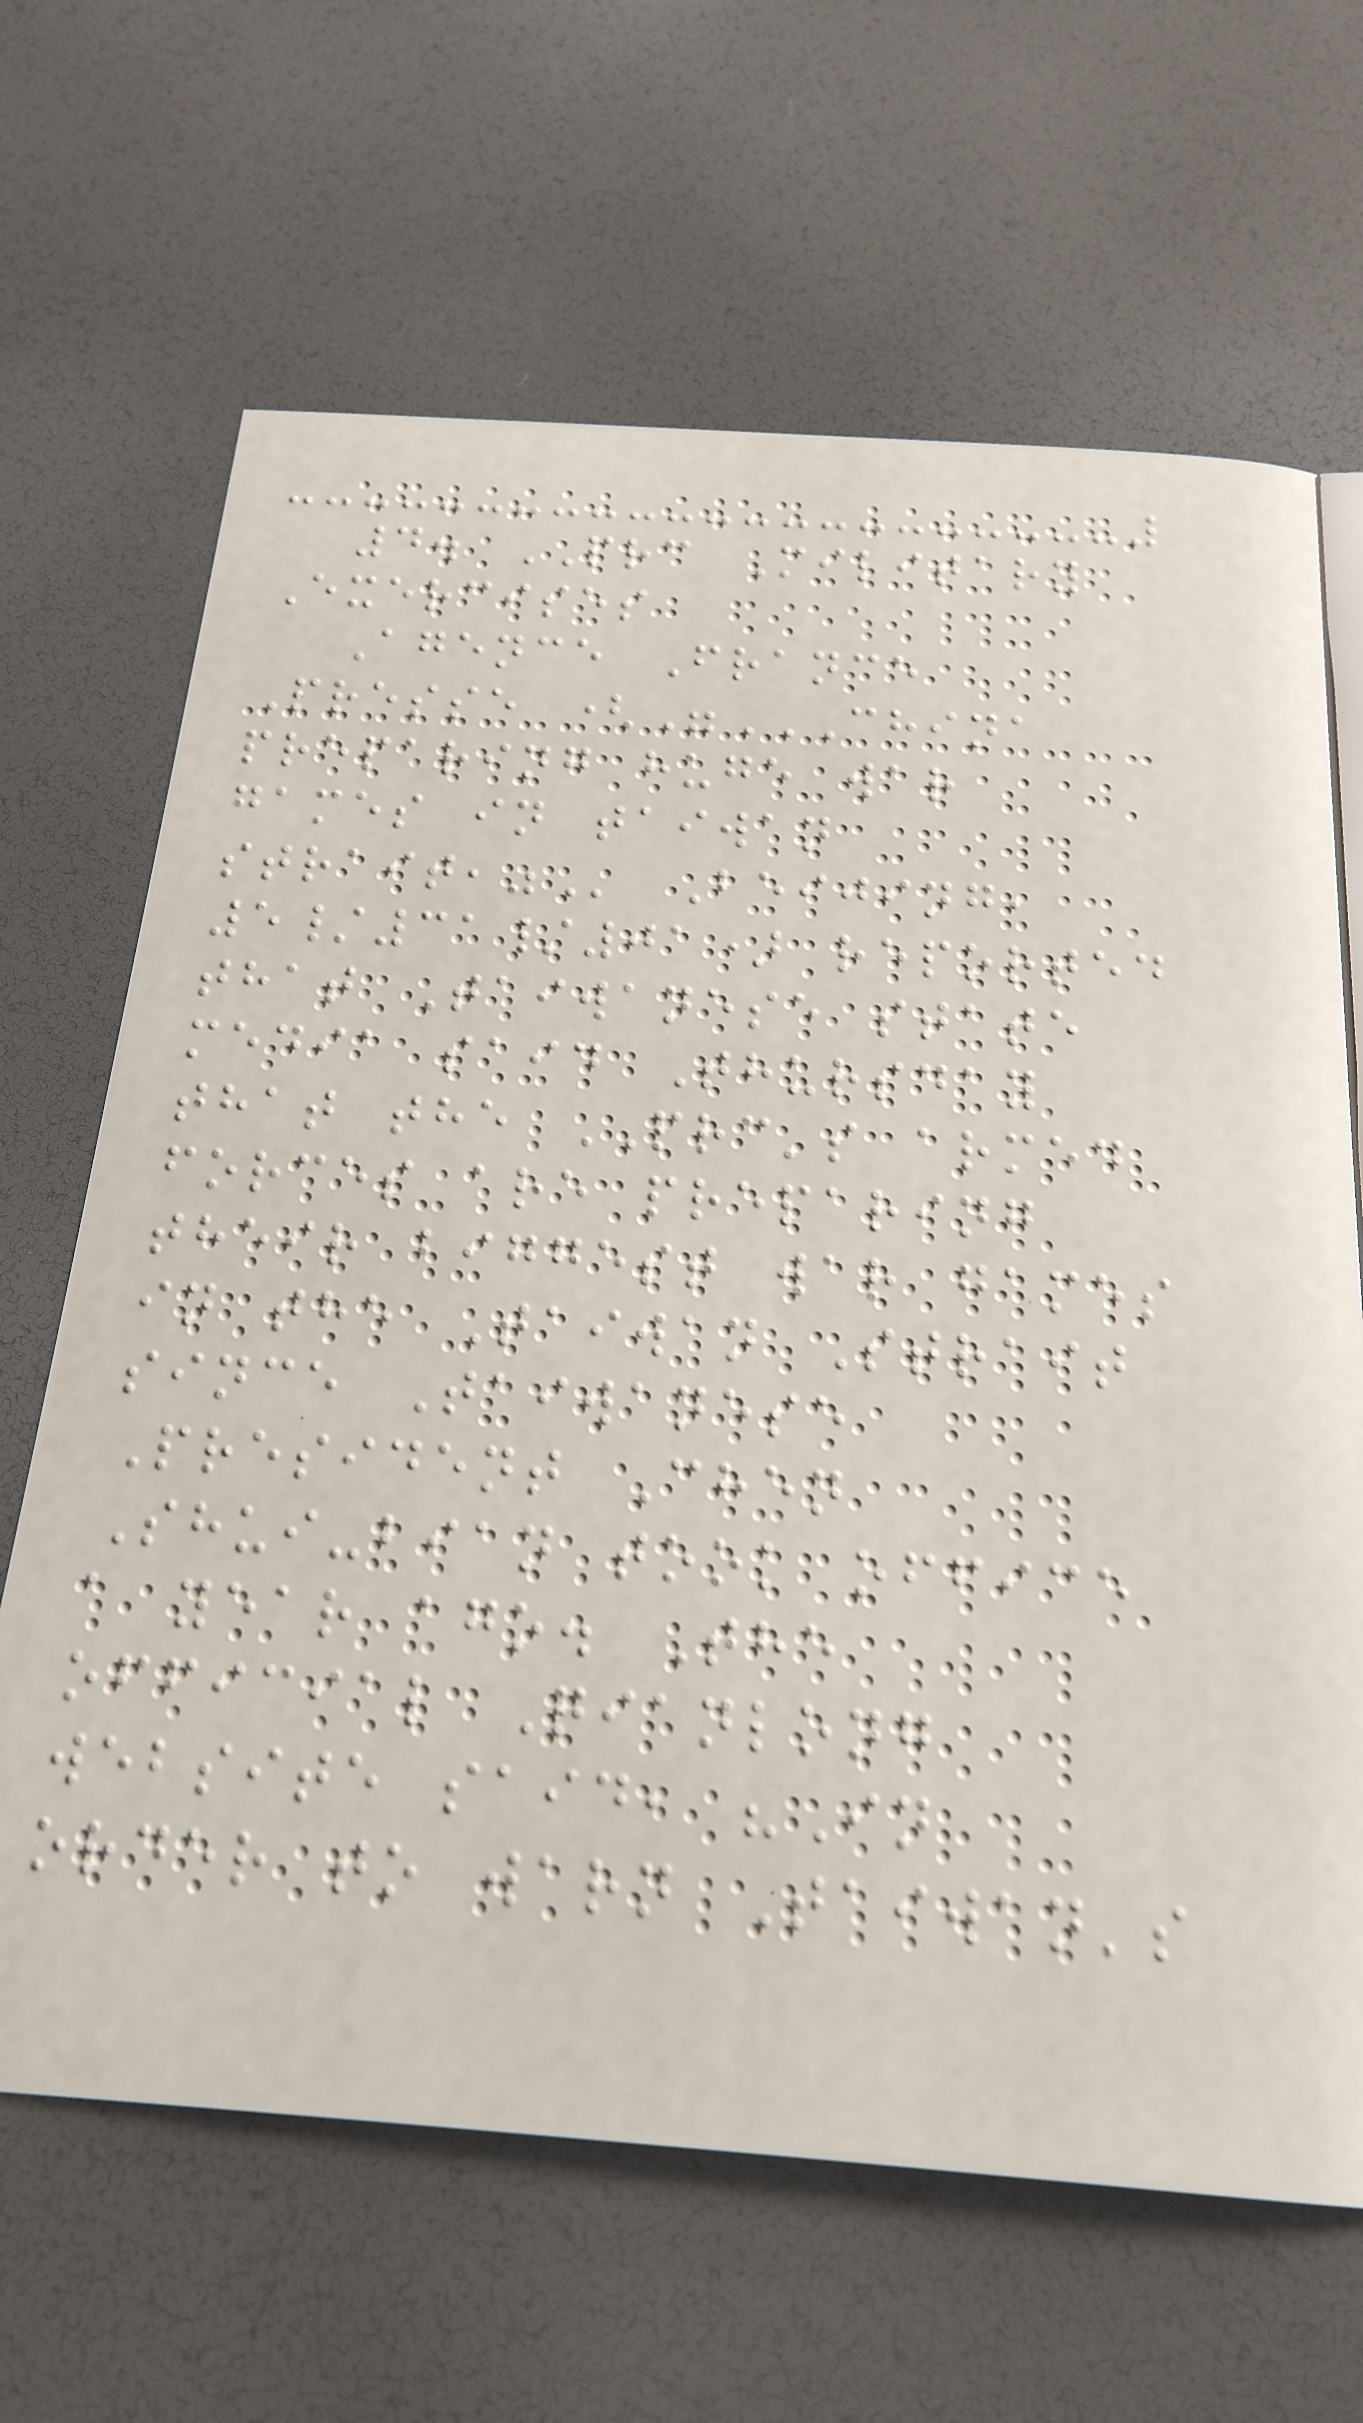4. PRC Military
Exercises
Agence France
Presse ("CHINA
PREPARING HUGE WAR
GAMES IN TAIWAN
STRAIT," Beijing,
5/31/01) reported
that Taiwanese state
media said Thursday
that the PRC's armed
forces are preparing
their biggest war games
in the Taiwan Strait
since Taiwanese
President Chen
Shui-bian took office
a year ago. The
official Qianlong
website said, "In
order to warn Taiwan's
